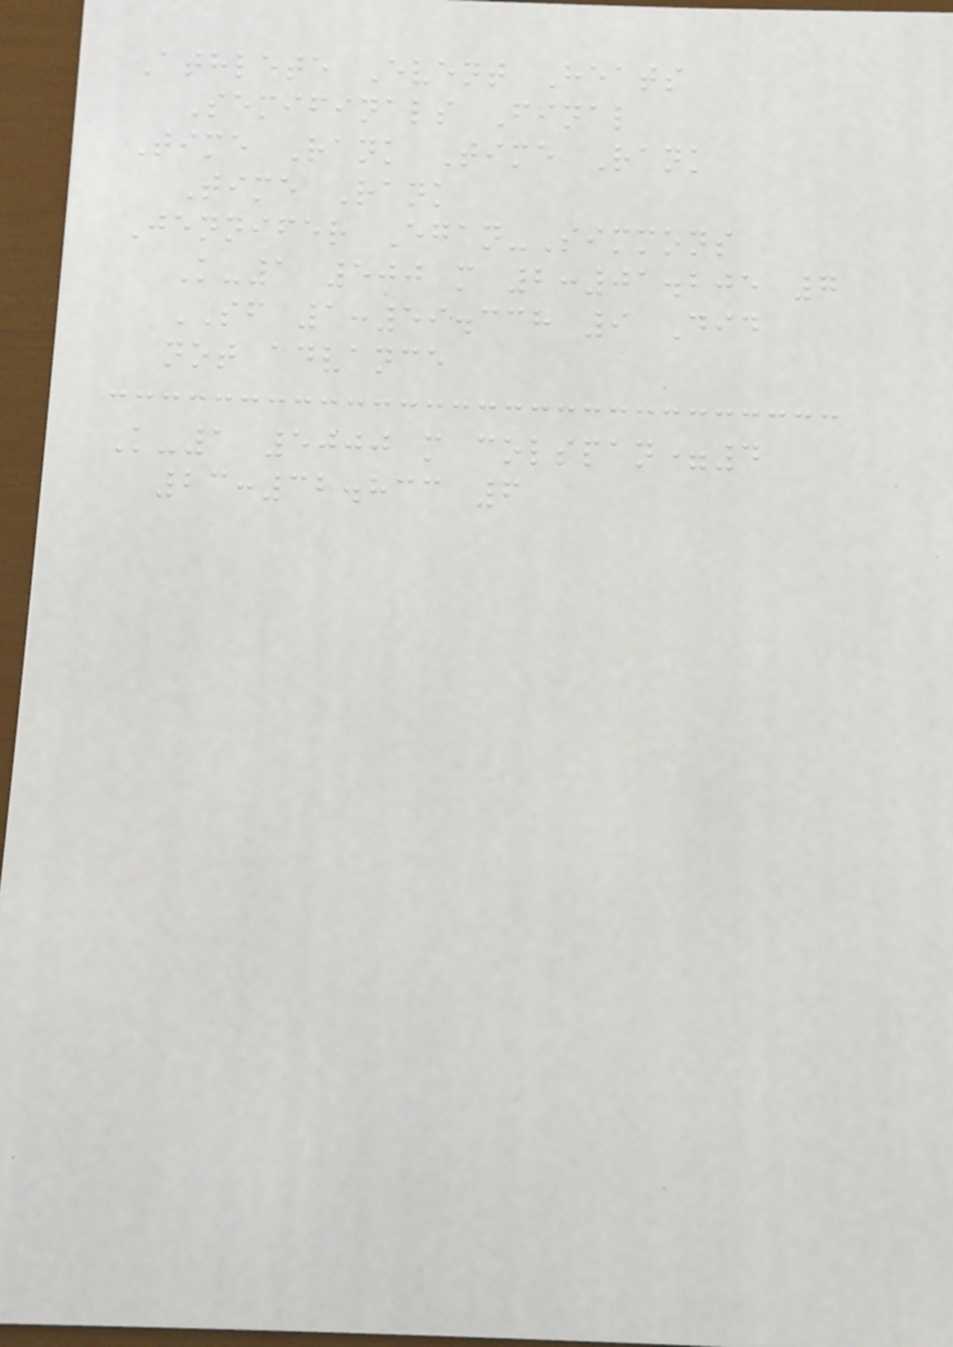Athlete Event Heats
Semifinals Final
Time Rank Time Rank
Time Rank
Jennifer Egan-Simmons
K-1 500 m 2:01.205 7
SF 1:59.338 9 Did
not advance
K-1 5000 m colspan=4
23:32.833 6
